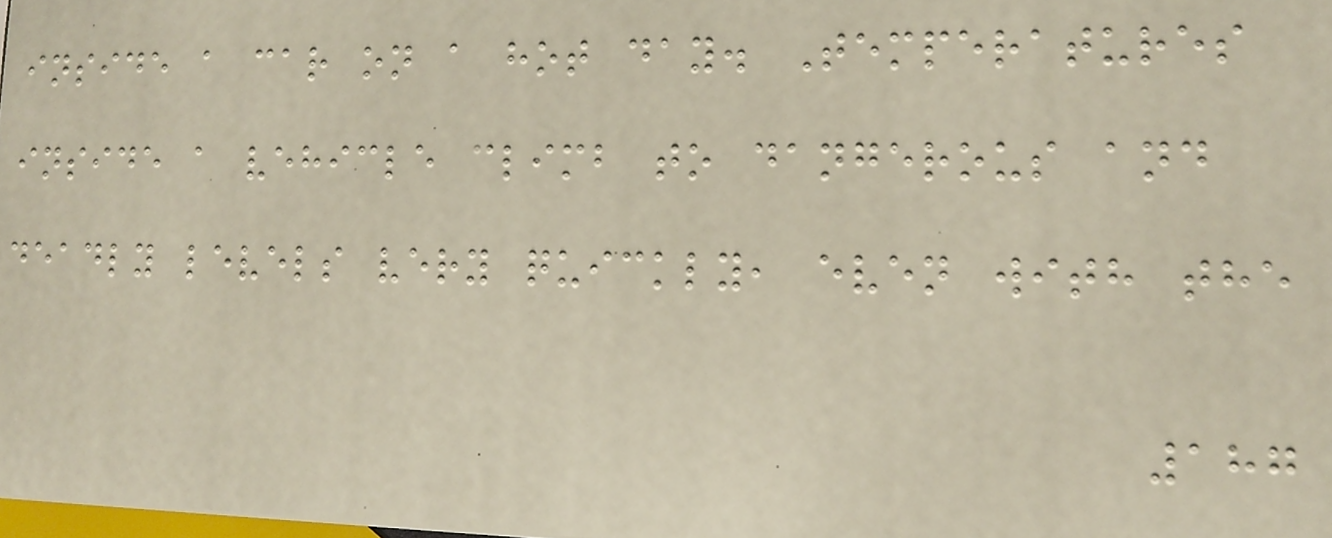inside a car on a hot day. Temperatures
inside a vehicle climb to dangerous and
deadly levels very quickly, even with the
187
